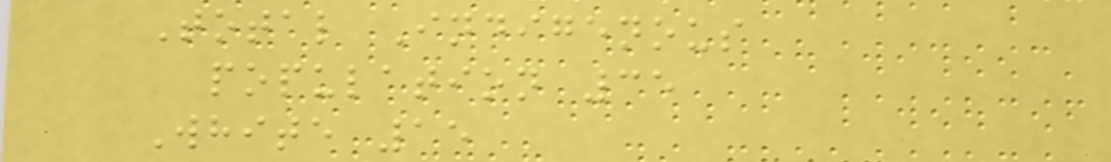Total Indigenous
population 35
White 15
